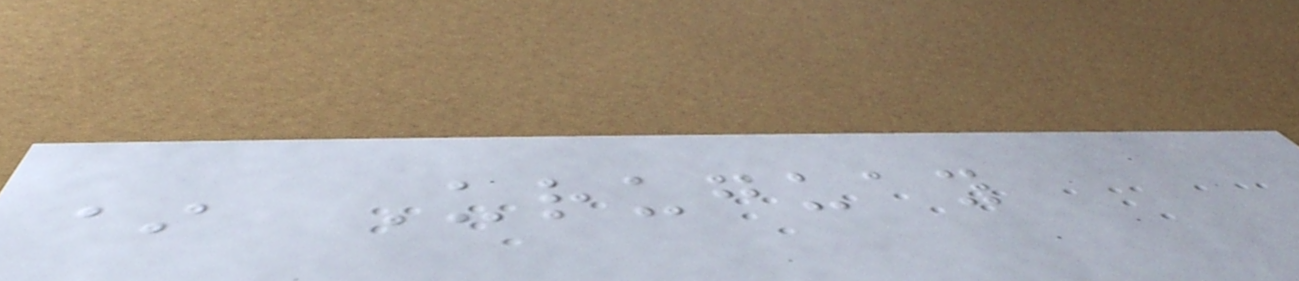* Uruguay
